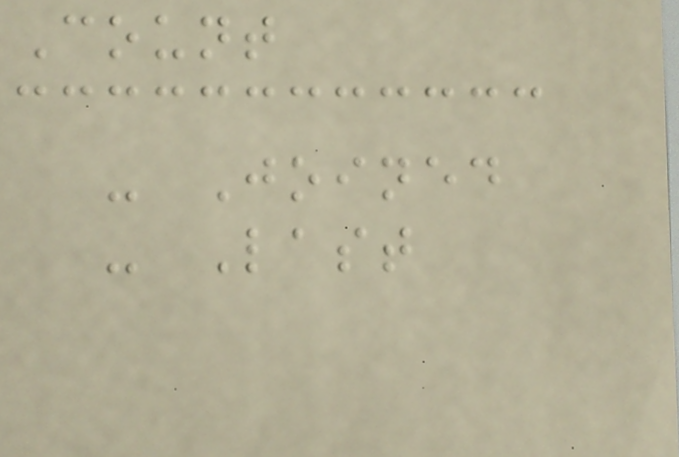Count
- Joined
- Last
